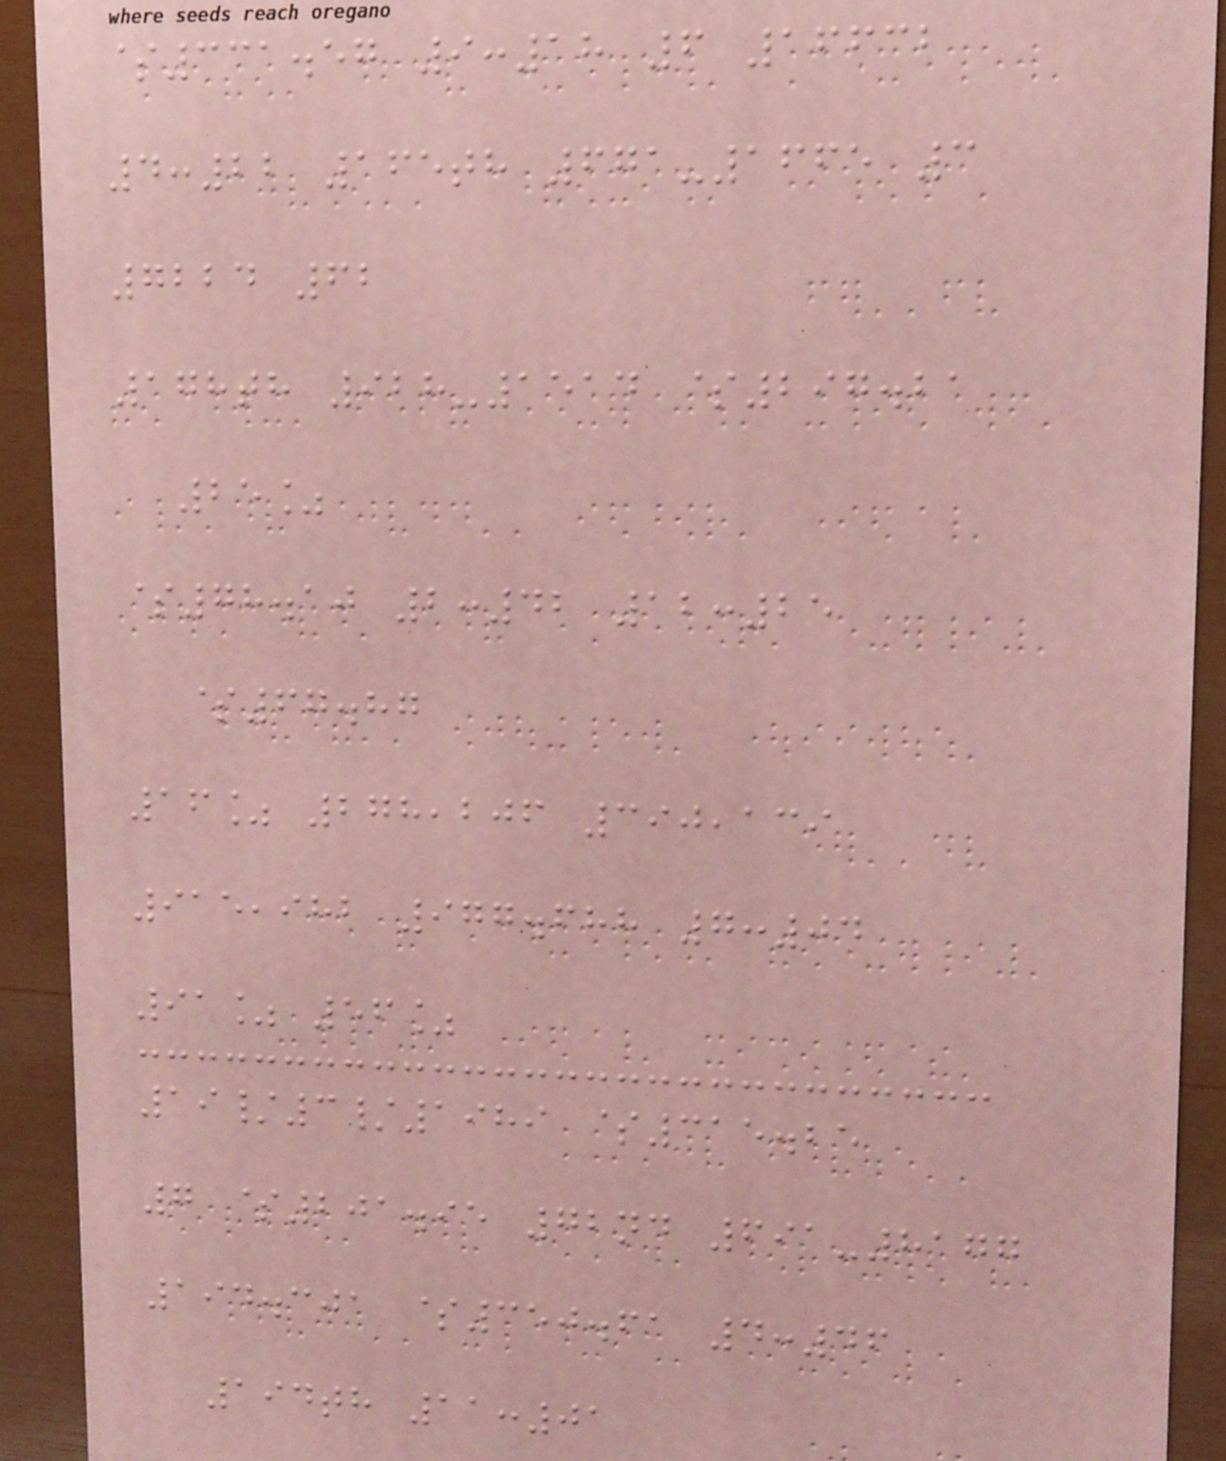$331.57 9:18 6 16632
4:22 165th 671-1665 3
7224 62
178th 928-1514 $297.21
25%
$78.10 2:42 12:25
$67.87
16% 278,206 390,139
915,982 977.688 7:04
91% 56%
19/3/1989 $315.25
7 $201.95 72nd 691-8177
194.301 $350.61 4:46
194th 11:01
